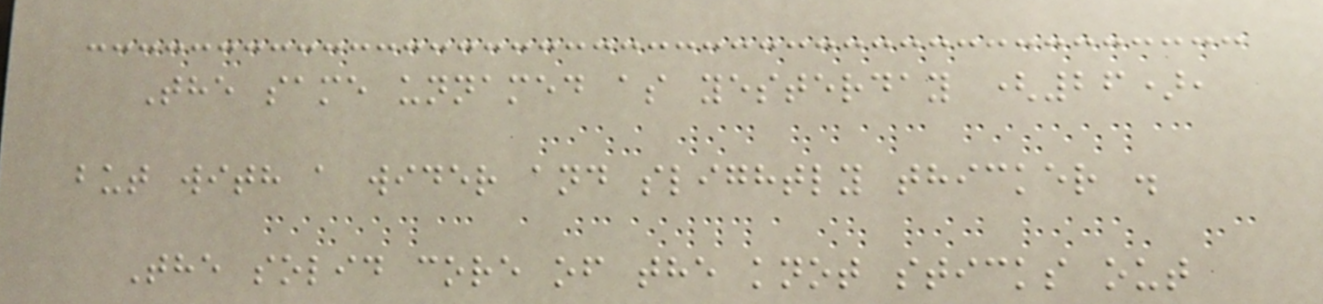The same unnamed as yesterday (26),
but with a wider and slightly thicker .
The solid core of the knot sticks out
